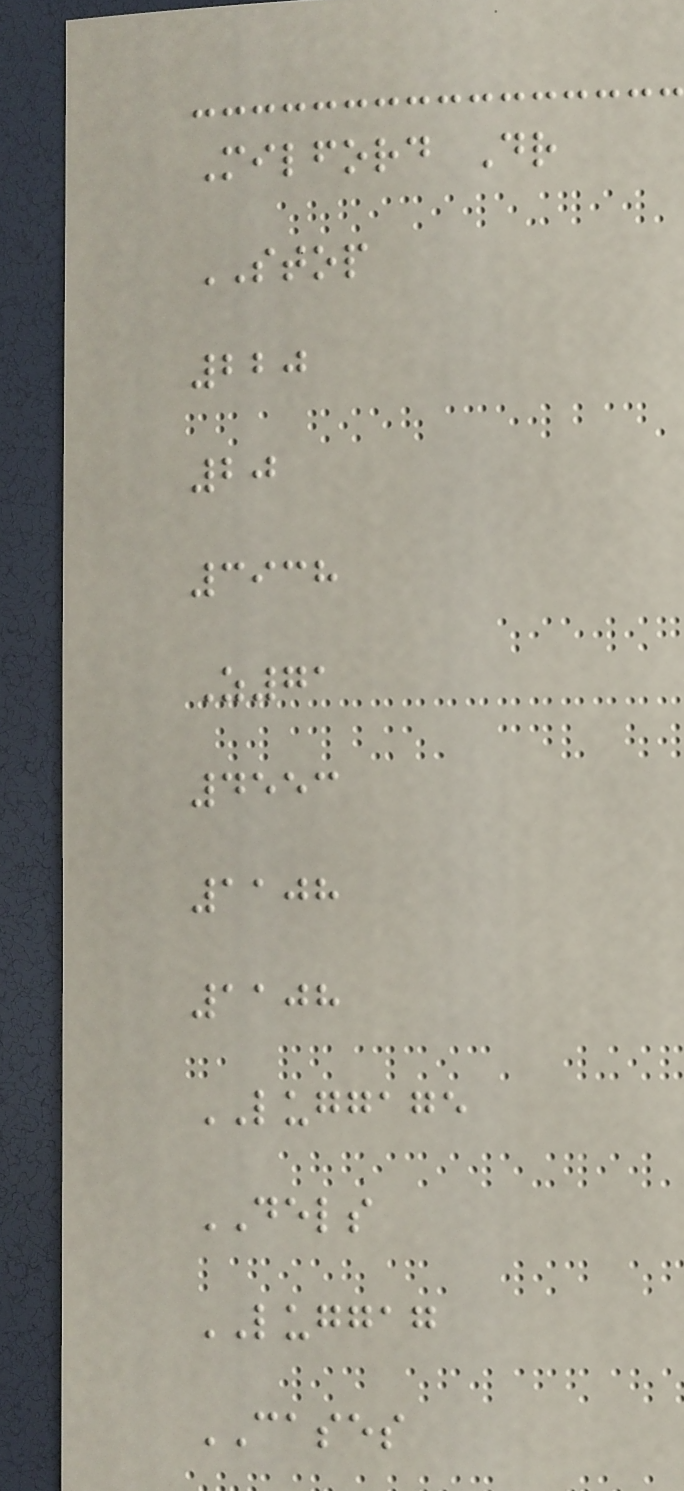Milford Dr
STOP
220
20
3938
Z71
4553
1108
1108
LUGGAGE
DELS
LUGGAG
CASES
